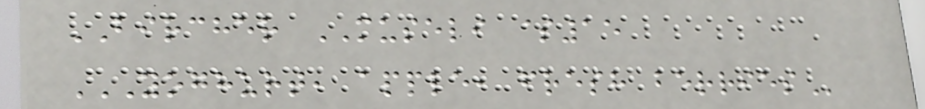BIRCHER MUSELI $15
YOGHURT, APPLE, FRESH BERRIES
